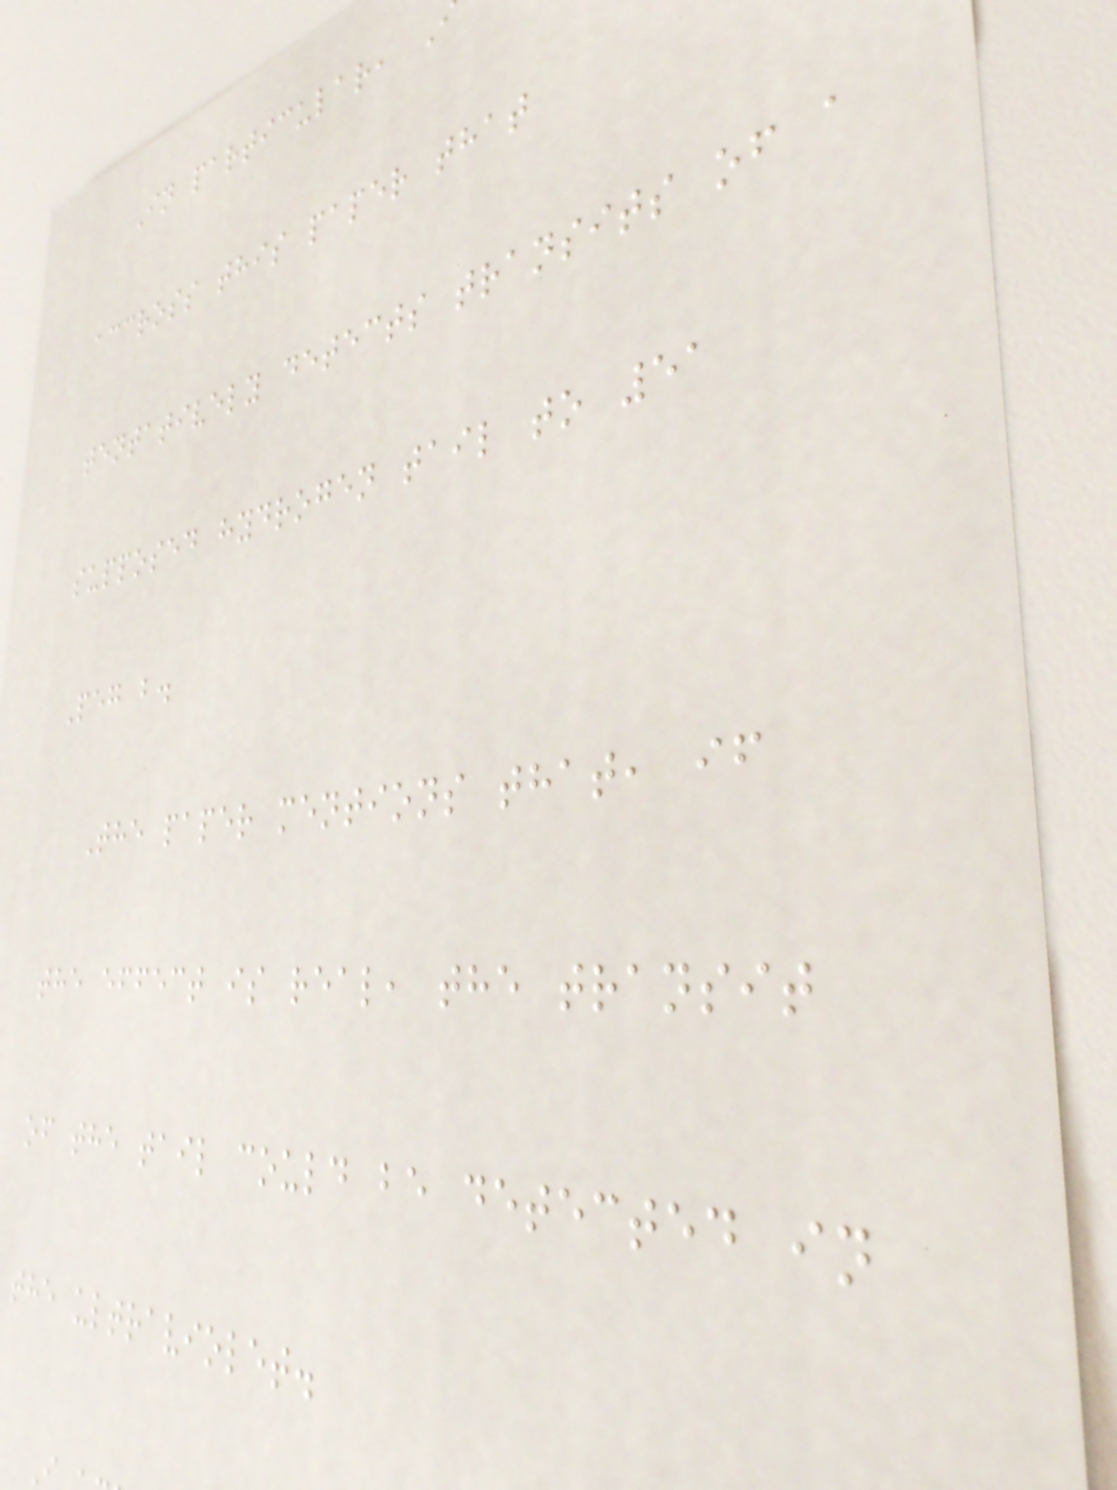In particular,
accross this paper that
tentatively detects transits of a
supposed hydrogen tail to 51
Peg b.
The paper mentions that, if
the effect is real, the transit
of the tail could be detected in
the ultraviolet.
